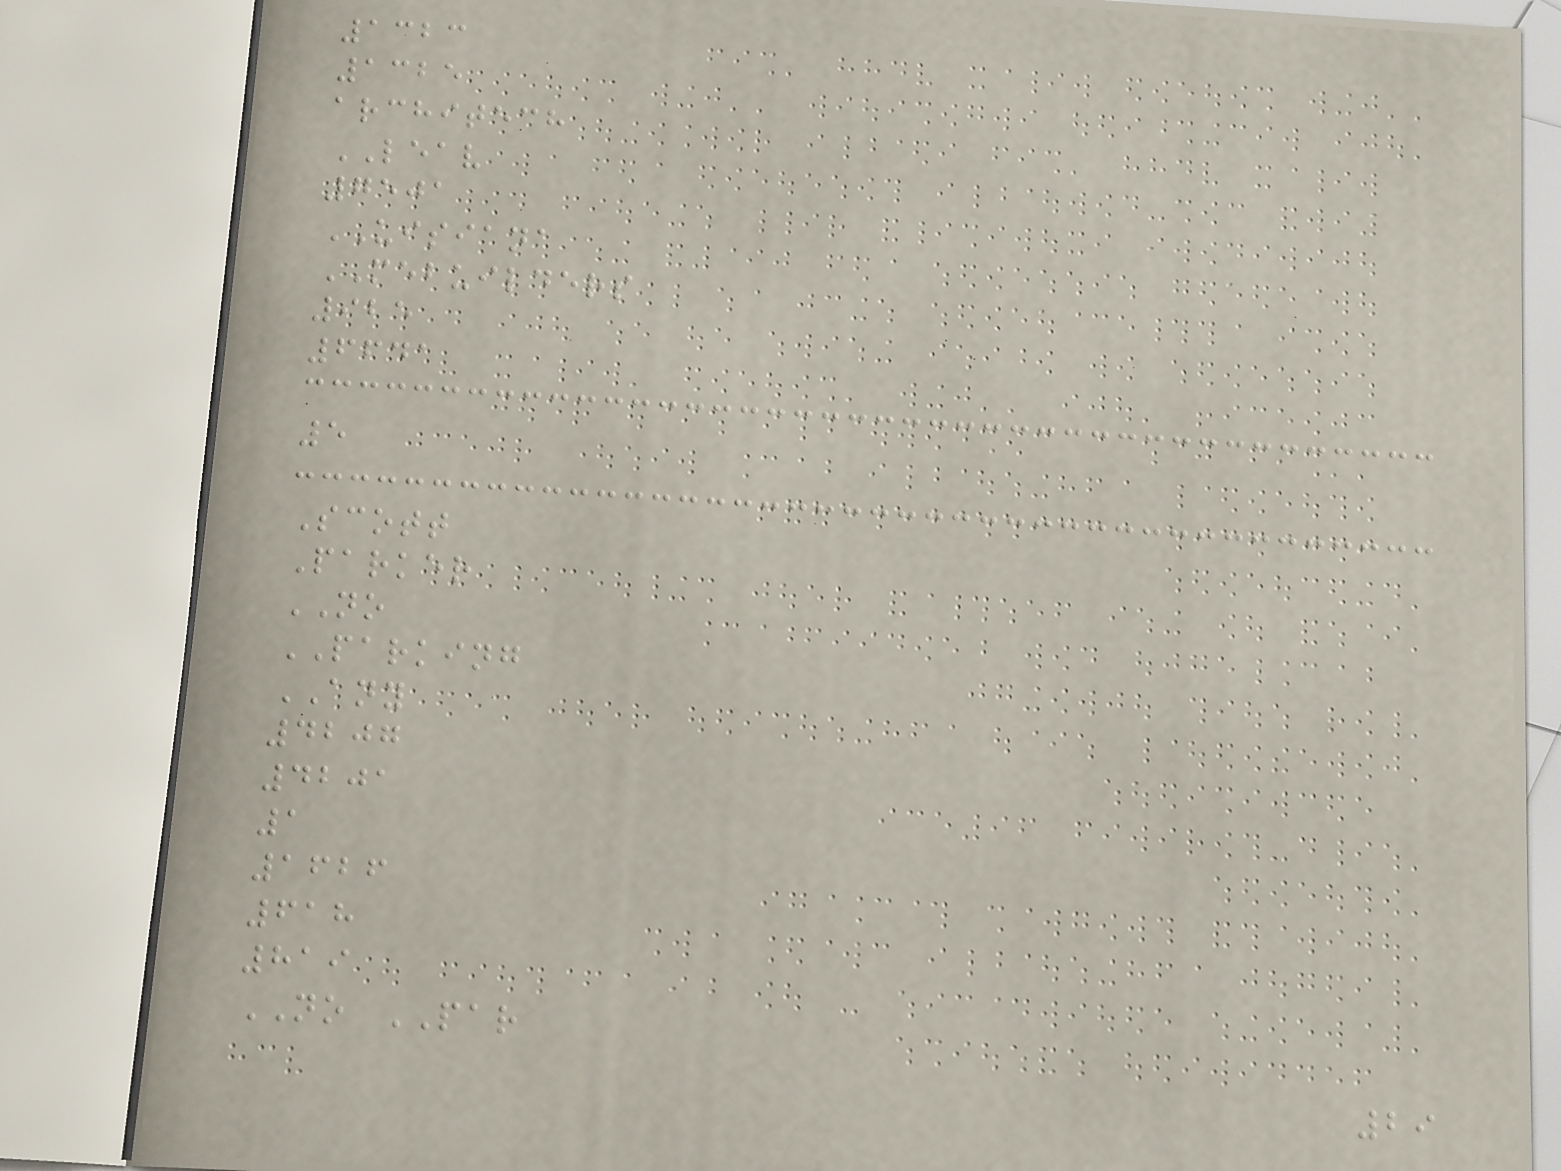1323
1325
architech
LEAV
7501
UISIANA
MEBUILDERS
925
6641
5
Scott
Parker
NO
PARKING
ANY
4207
4201
1
1626
618
819
NO PAR
29
